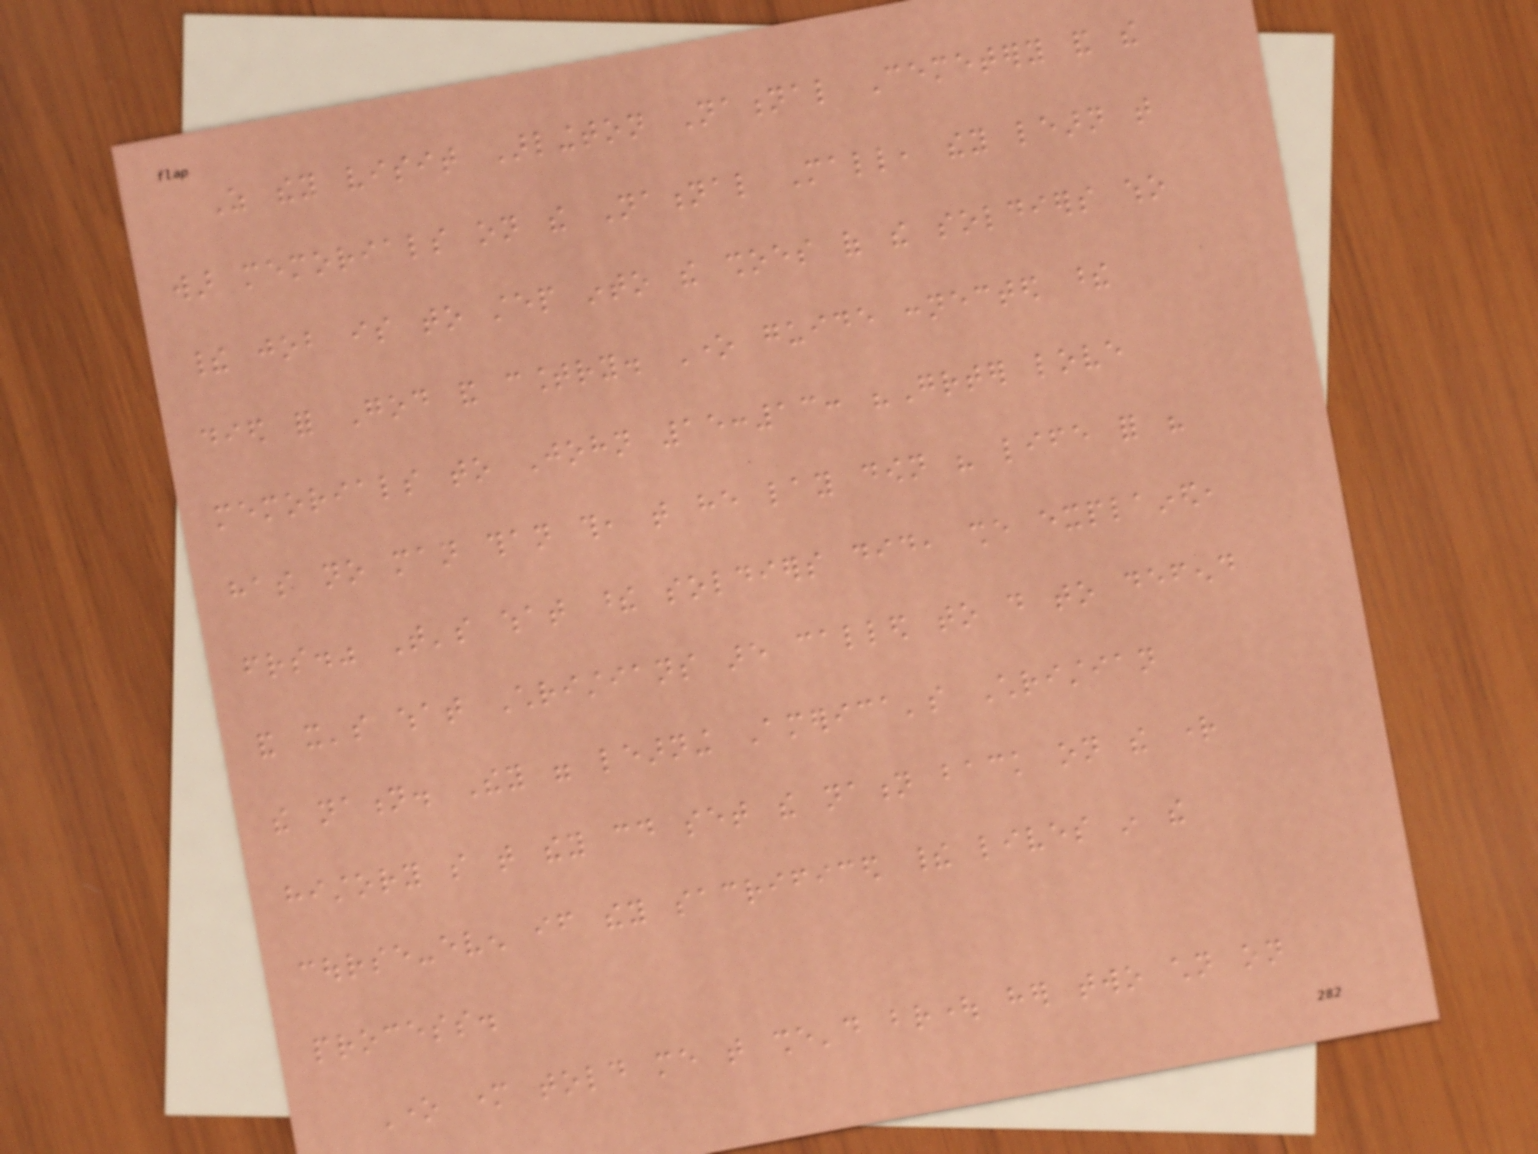As they visit Arlington National Cemetery and the
war memorials on the National Mall, they learn that
their job is to step into the shoes of the soldiers who
died for God and country. One guide connected these
memorials to John 15:13: "Greater love
has no man than this, that he lay down his life for his
friends." That's what these soldiers did, she explained,
and it's what Christians are called to do to defend
the nation. They were learning America's Christian
history so that they could set the nation back on the right
course-even if they sacrificed their lives in the
process.
One mother told me that she'd brought her two children on
